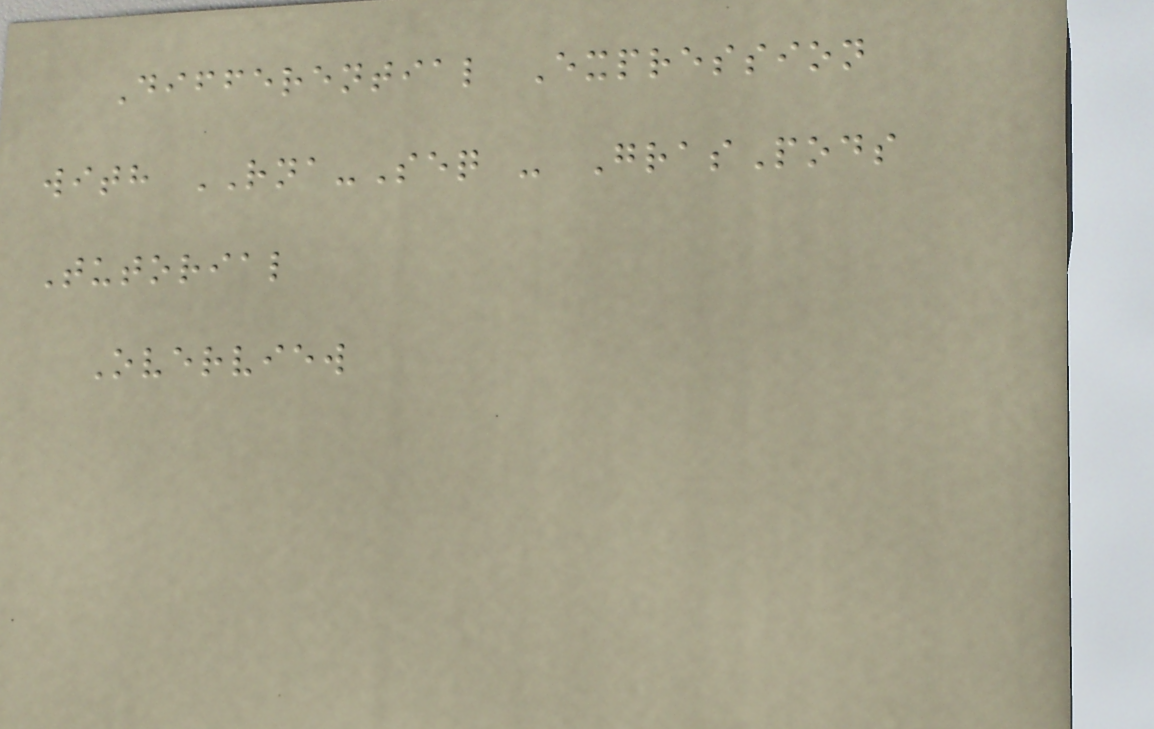Differential Expression
with RNA-Seq - GrasPods
Tutorial
Overview
